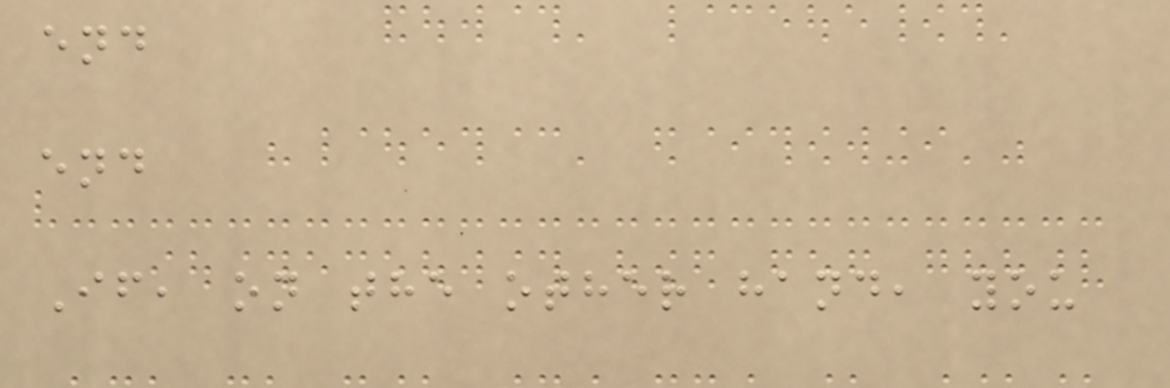end
end
If, on the other hand, you
